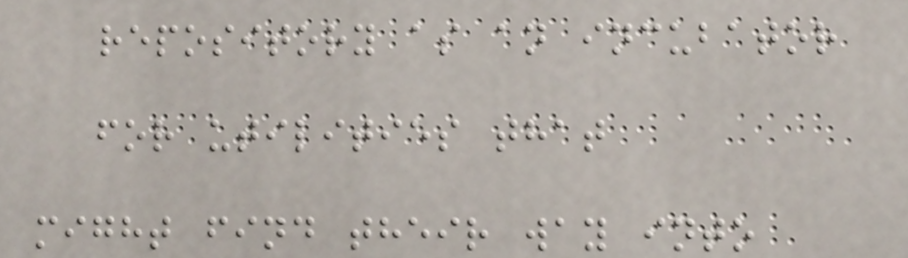repository as an incubator
for utilities that
might find their way into
